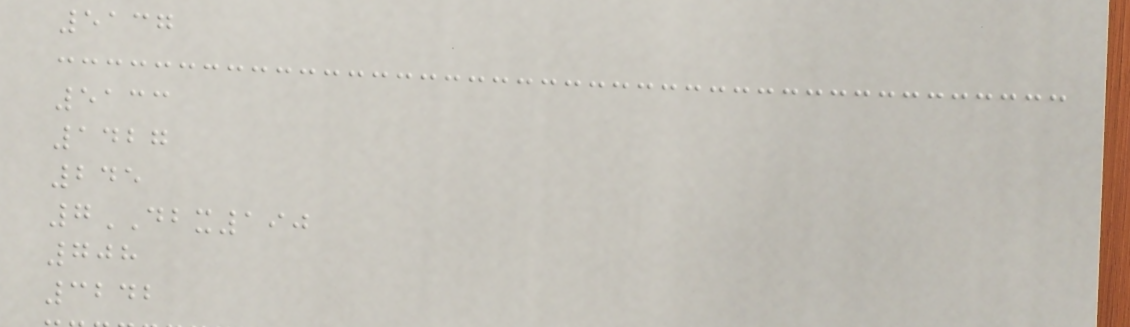5137
5133
1427
245
7DBX190
708
3242
